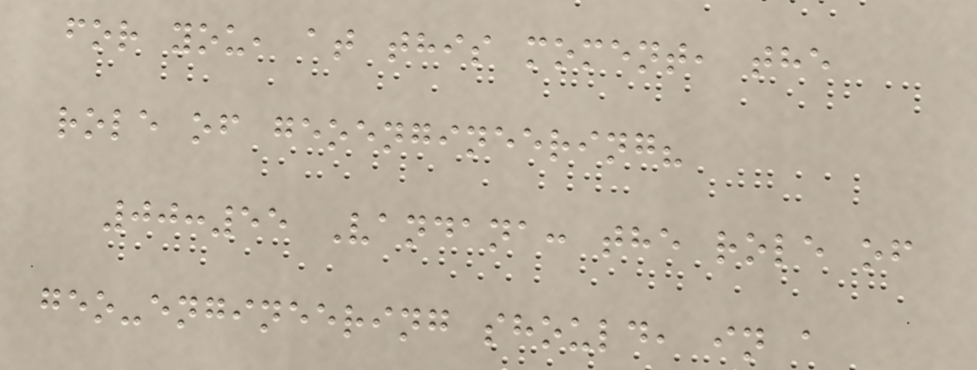for you, at this moment, the
role of geoengineering?
00:55 Vandana: the role of
geo-engineering should, in a
